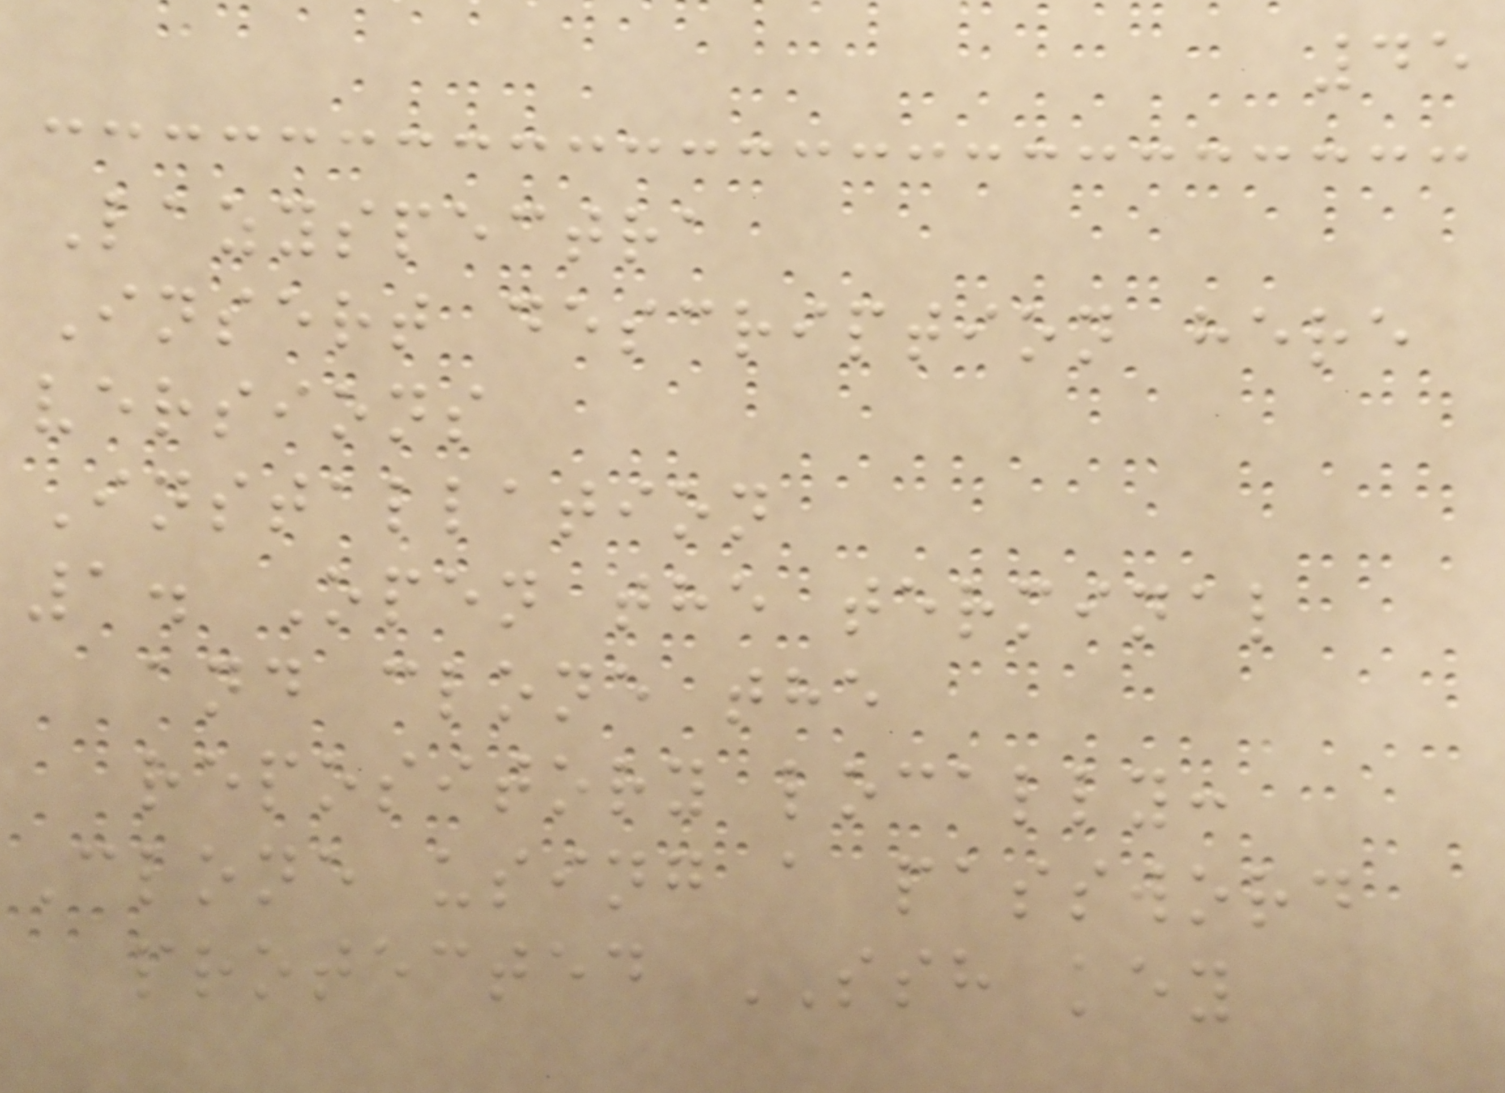45
Lazyspectra
Insert description here
versions
Installation
1. Open the terminal
and clone the
repository locally:
Clone using a password
protected SSH key
